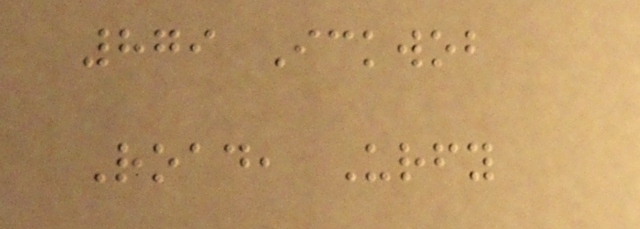879 Ickwob
Road, Urfy
